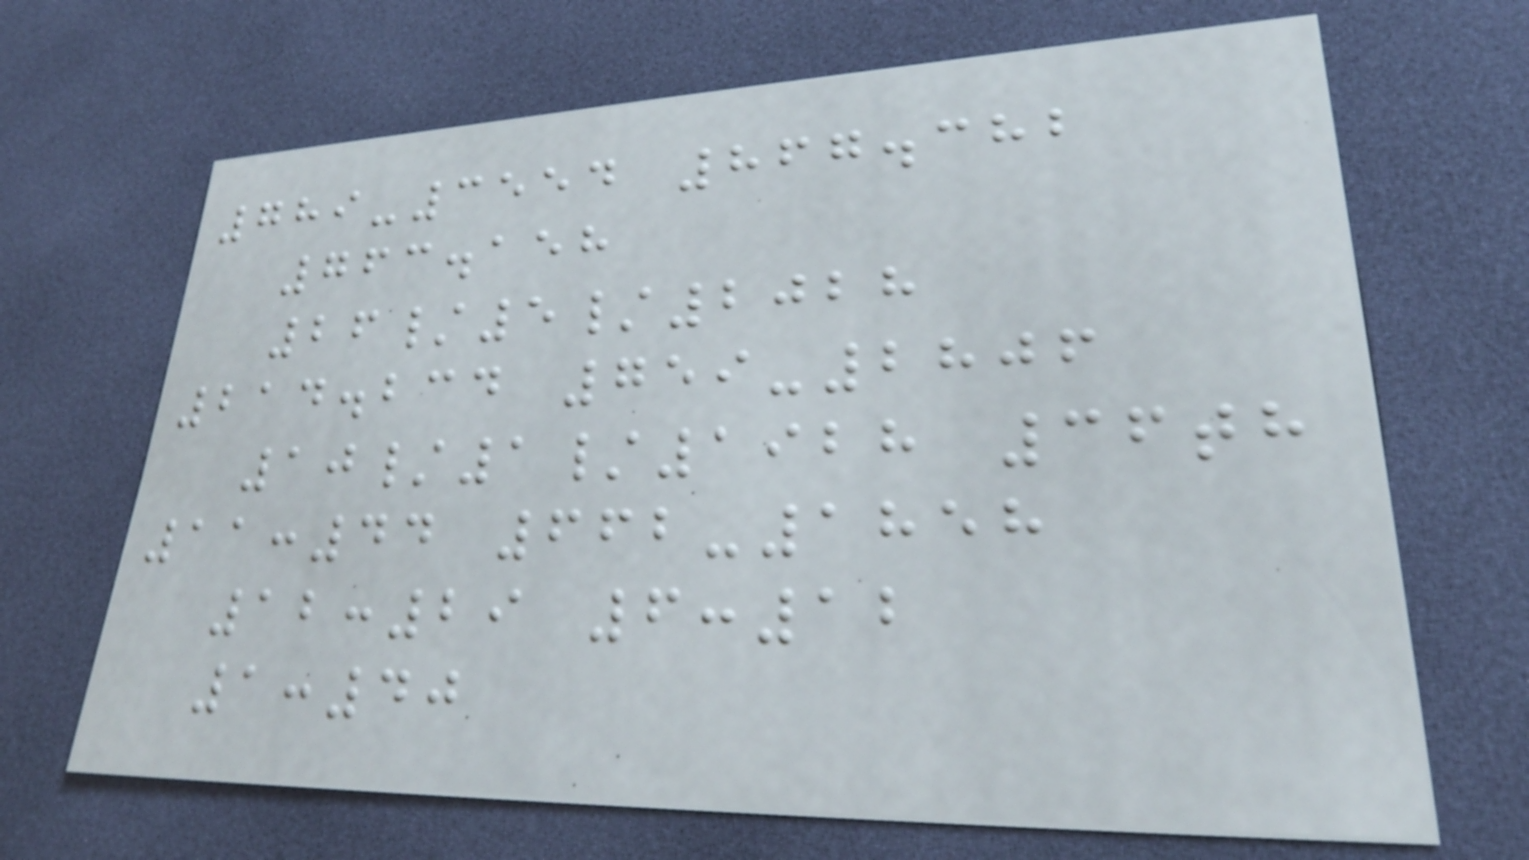789-3554 867.382
763.158
26/5/2028
214.234 759-2806
10/1/1928 36th
11:44 662-1858
12:29 6:12
1:40
